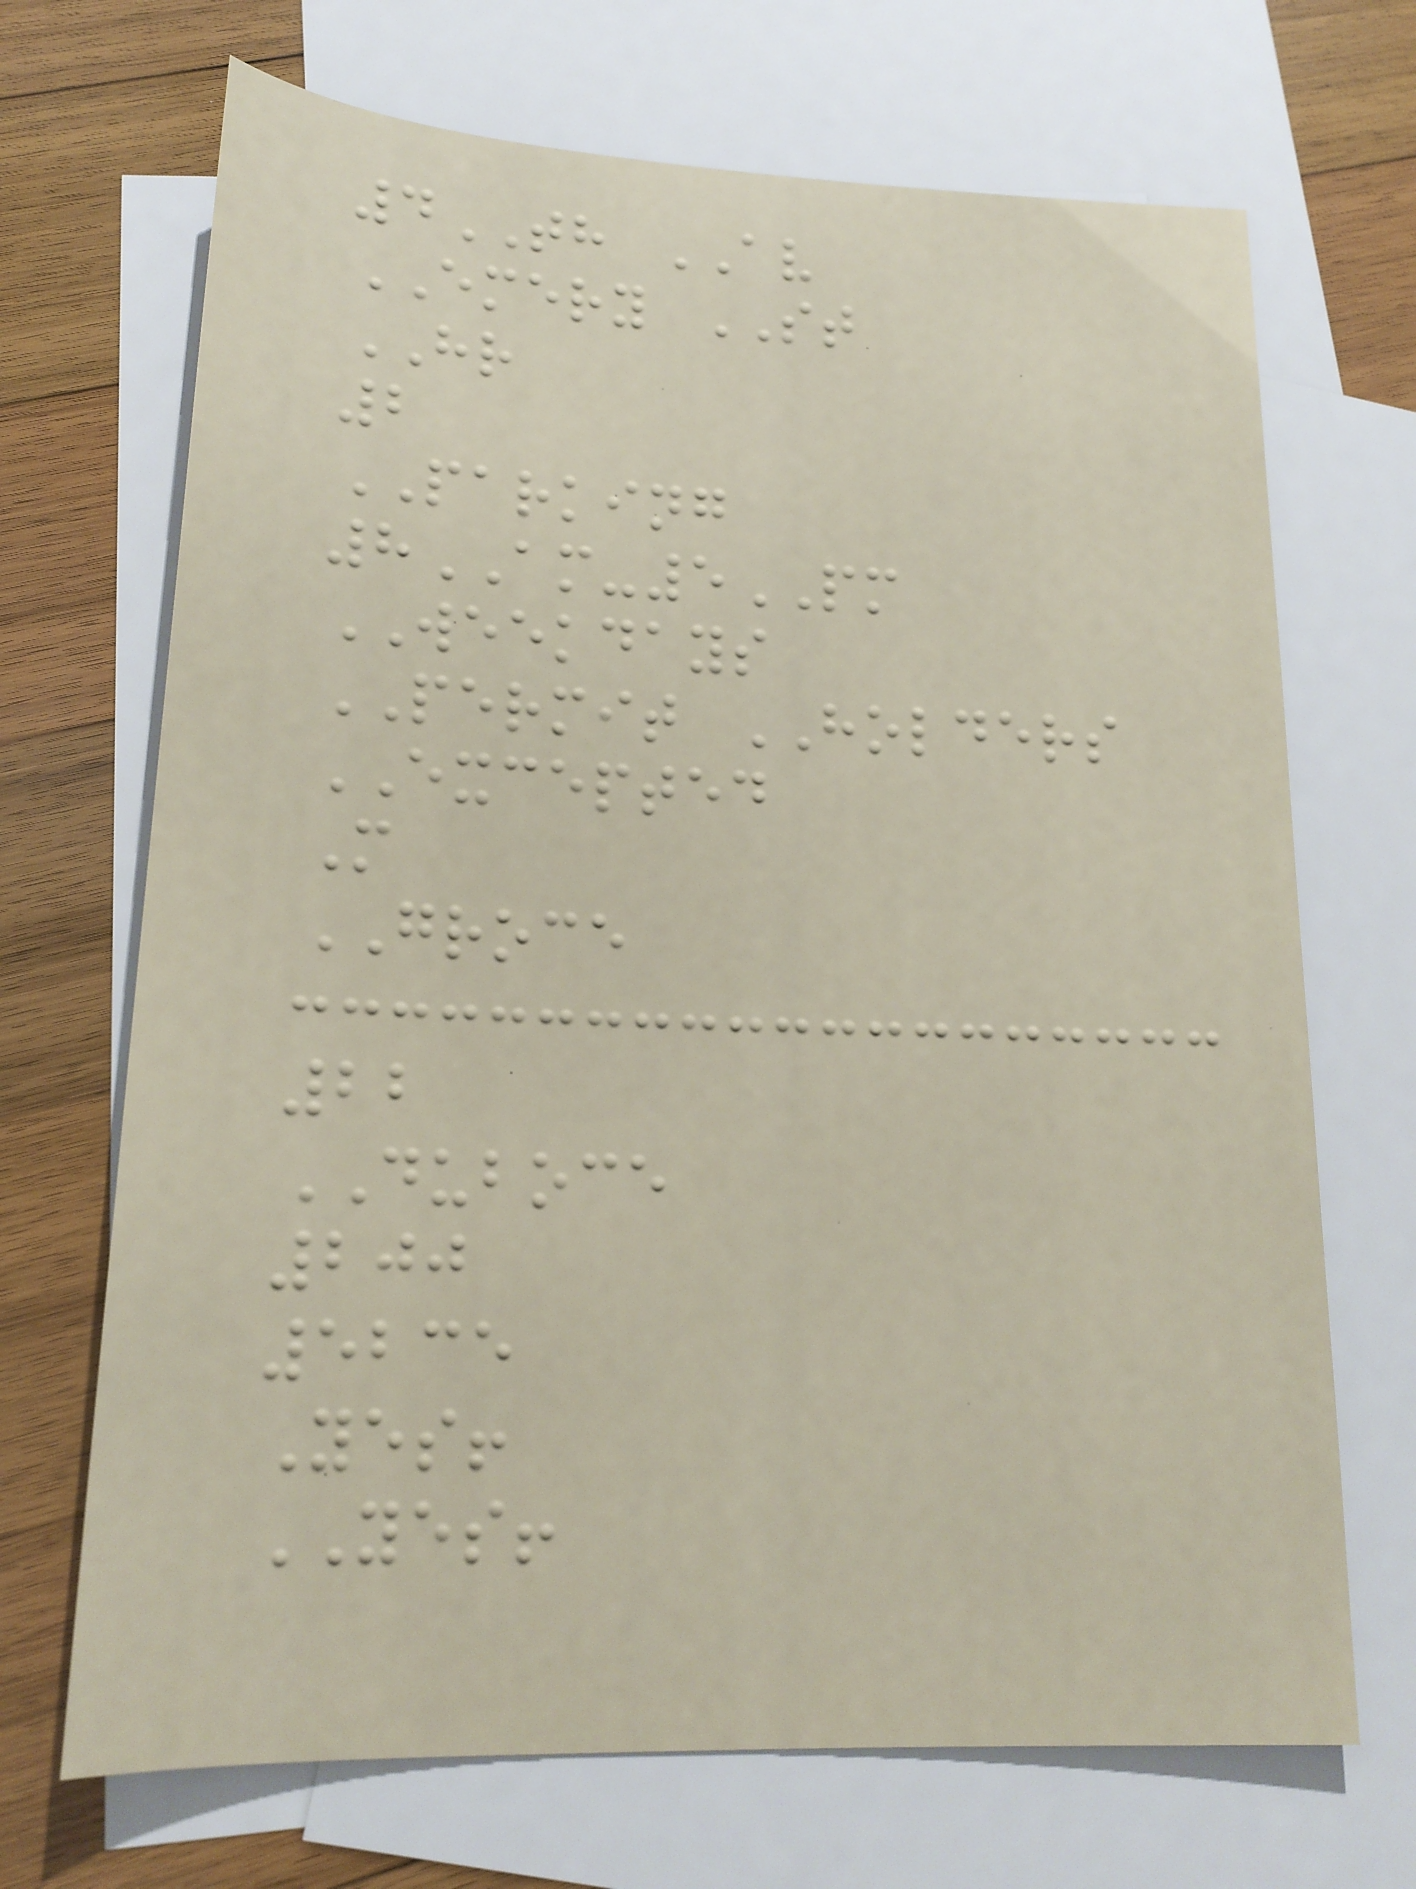4TH AV
EMERY ST
HR
2
PARKING
8AM-5PM
WEEKDAYS
PERMIT HOLDERS
EXCEPTED
M
GROCE
22
DUBOCE
200
5235
Yes!
YES!
